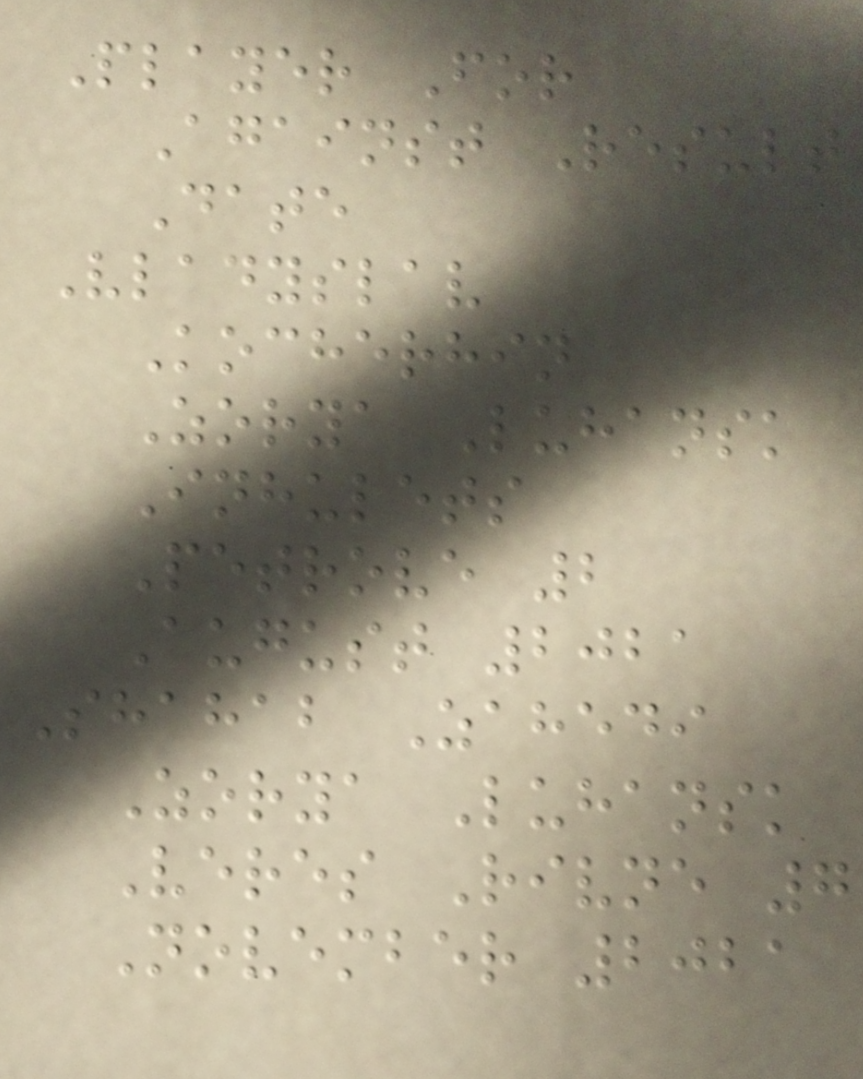Player For
Against Result
Date
Vladyslav
Kocherhin
Zorya Luhansk
Inhulets
Petrove 2
August 2021
Shahab Zahedi
Zorya Luhansk
Veres Rivne 7
November 2021
